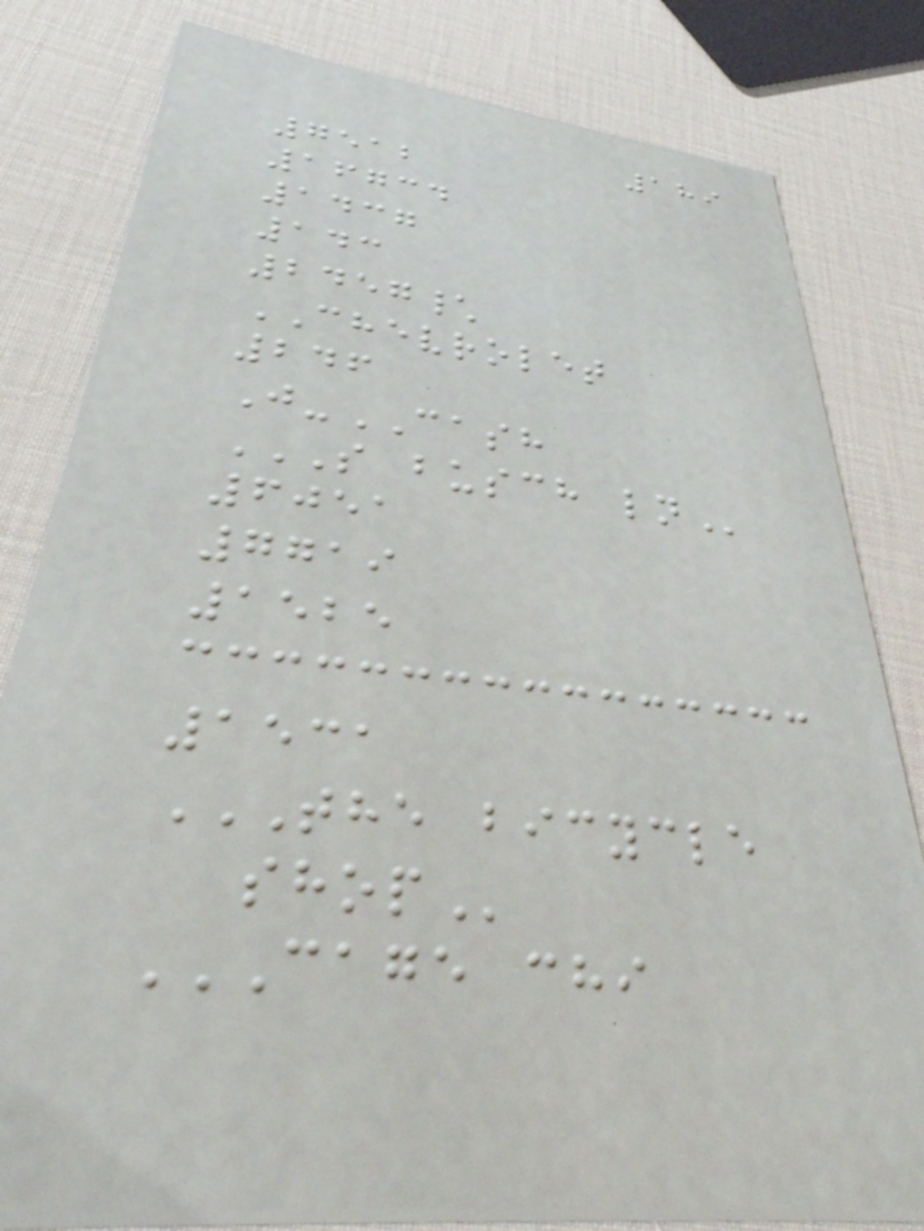189
7512
16734
1437
143
2457\
CHEVROLET
246
J-CASH
S BUSCH LN
6051
7719
1525
1531
THE BICYCLE
SHOP
CAGE CHI
